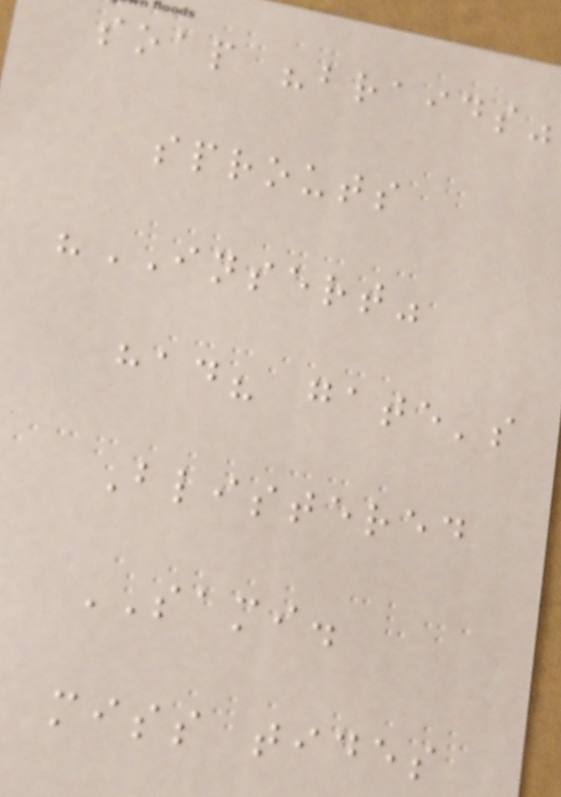soap "braids"
sprouts
"INSERT"
had? gate's
Blistered
SAMI.
miss tides
